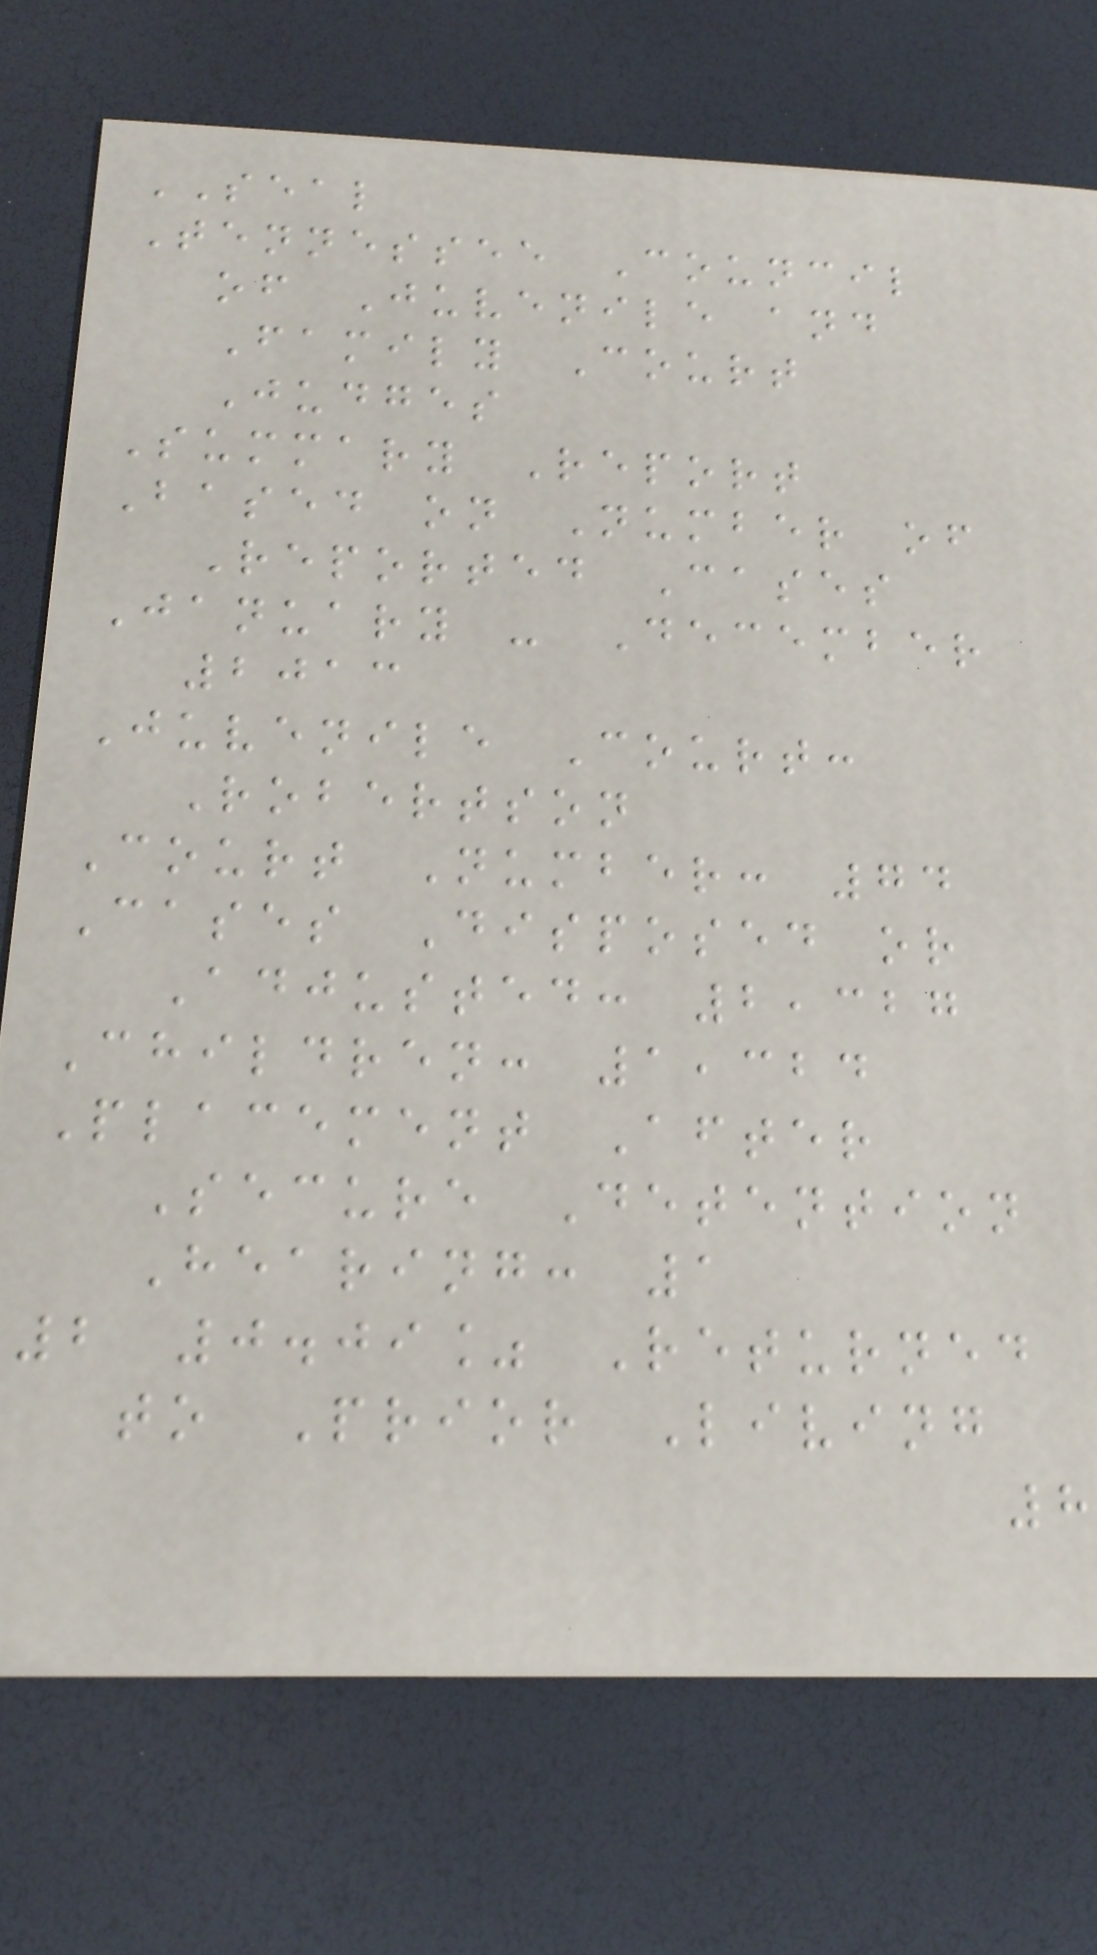SEAL
Tennessee Council
of Juvenile and
Family Court
Judges
Summary Report
Based on Number of
Reported Cases
January - December
2013
Juvenile Court:
Robertson
Court Number: 74
Cases Disposed or
Adjusted: 2,327
Children: 1,324
Placement After
Secure Detention
Hearing: 1
2 0.09% Returned
to Prior Living
8
